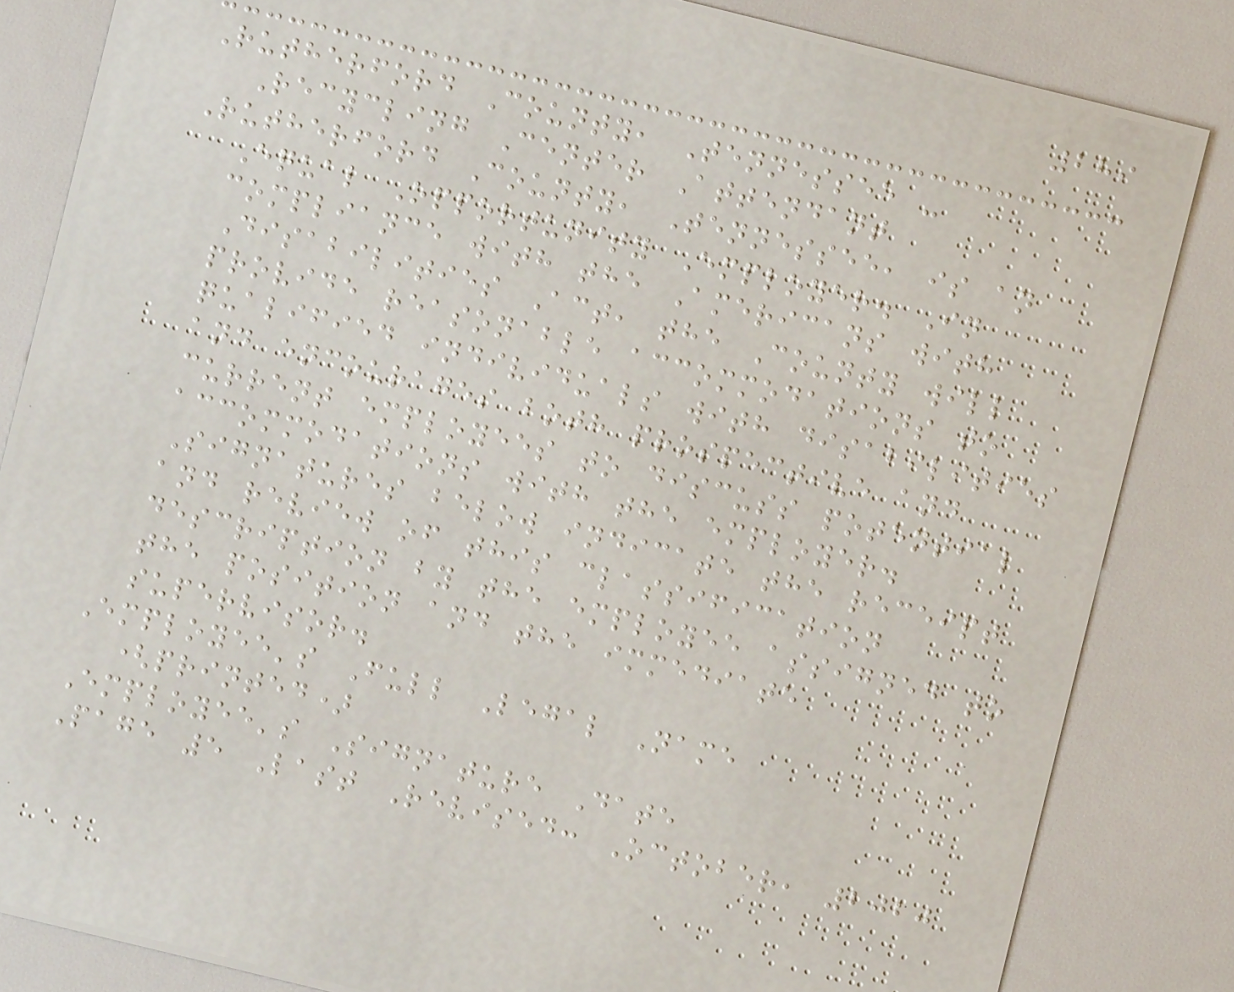289
Rutherford County, Tennessee -
Recycling Center Attendant
Rutherford County, Tennessee, is an
Equal Opportunity Employer. In
compliance with the Americans with
Disabilities Act, the County will
provide reasonable accommodations to
qualified individuals with disabilities
and encourages both prospective and
current employees to discuss potential
accommodations with the employer.
Signatures below indicate the receipt
and review of this classification
description by the employee assigned to
the position and the immediate
supervisor.
Employee's Full Legal Name
(printed)
Employee's Signature Date
Page 5 Last Revised: October, 2020
